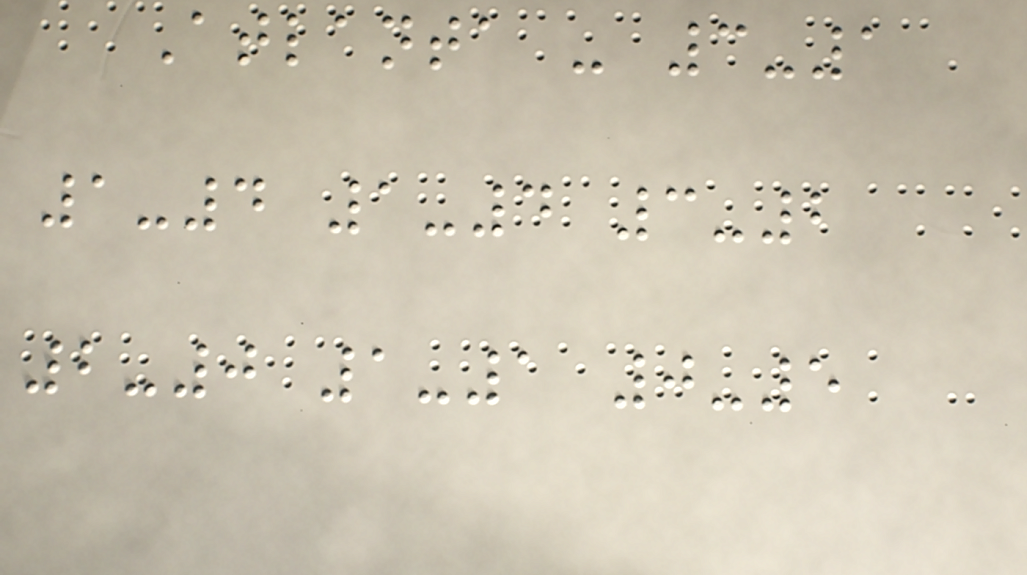Atlanta - 3-1
1-4 1-4 3-2
2-0 1-1 0-5
